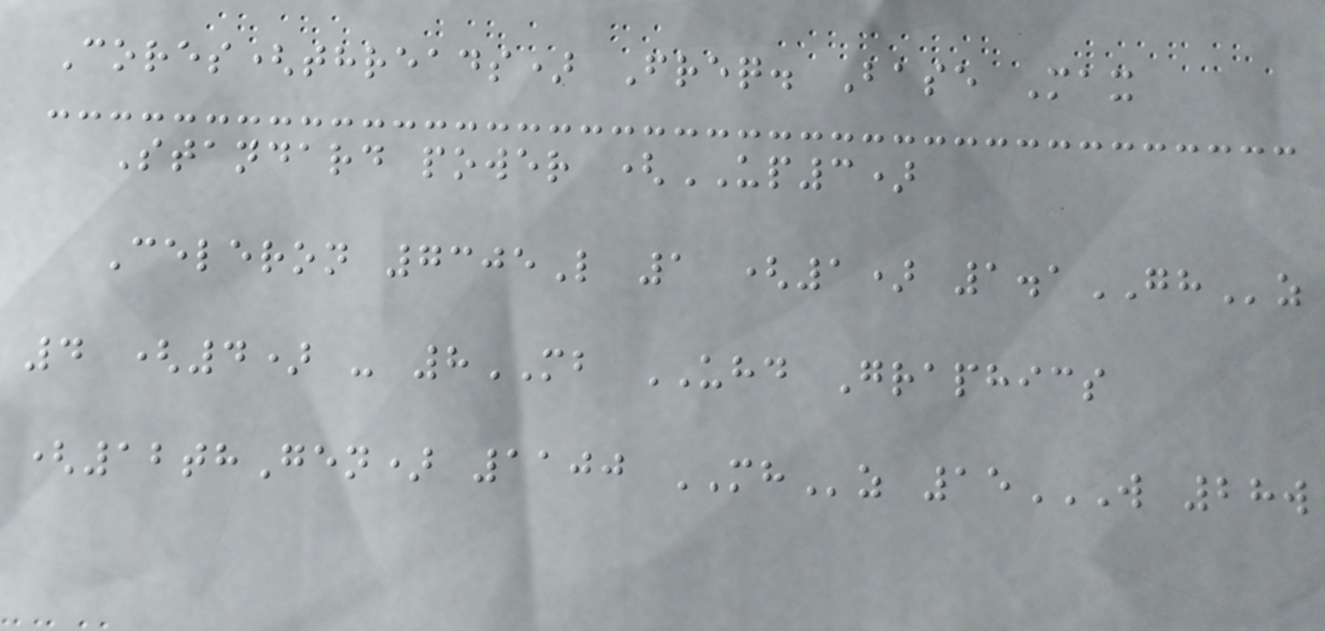Cores(threads) Freq. Base Max
Standard power (UP3)
Celeron 7305L 1 (1) 1.1GHz
4 (4) - 8MB UHD Graphics
(12thGen) 1100 MHz 15W 28W
